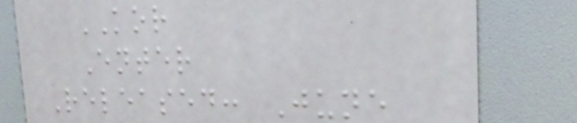KOR
Enter
Released: June
